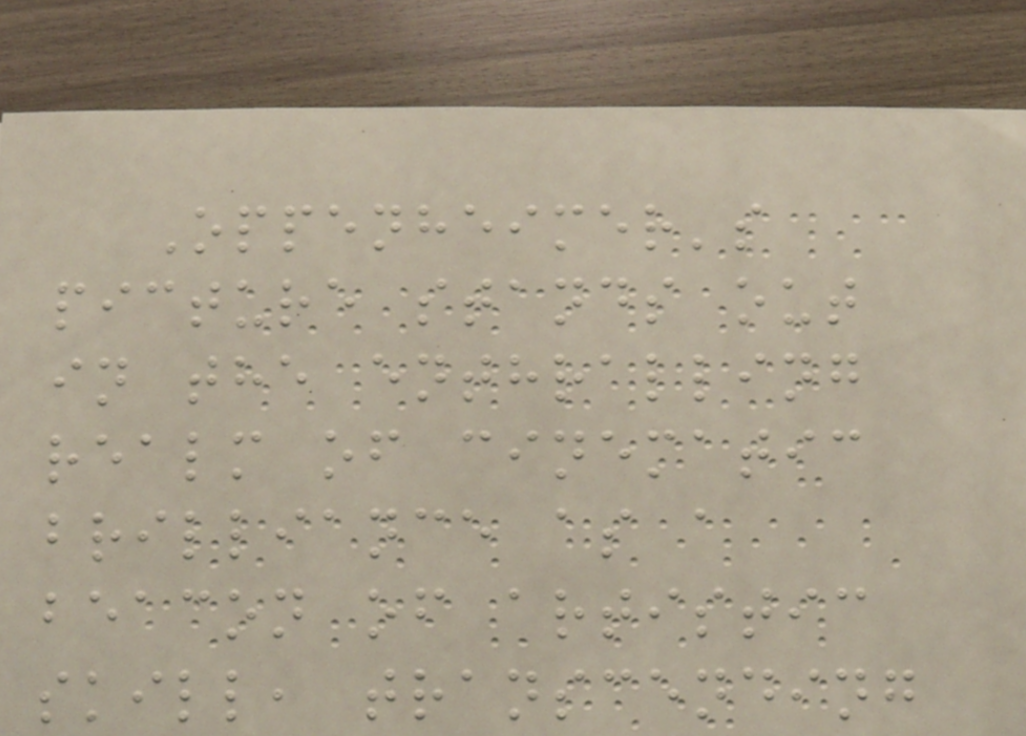Oppenheimer's
picture stands out
in the enthralling
realm of cinematic
brilliance as a
beacon of artistic
skill, transcending
